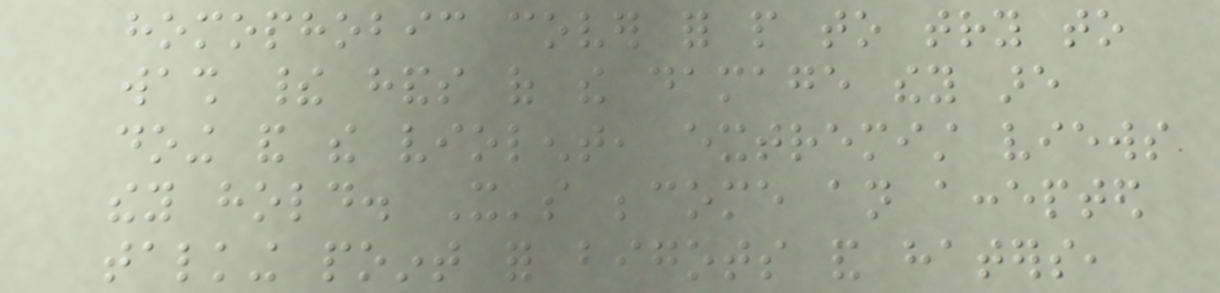homophobic cover for people to try to
wash their hands of the damage they are
doing and the violent, extremist views
they hold. It's become an accepted
talking point for bigots and haters,
